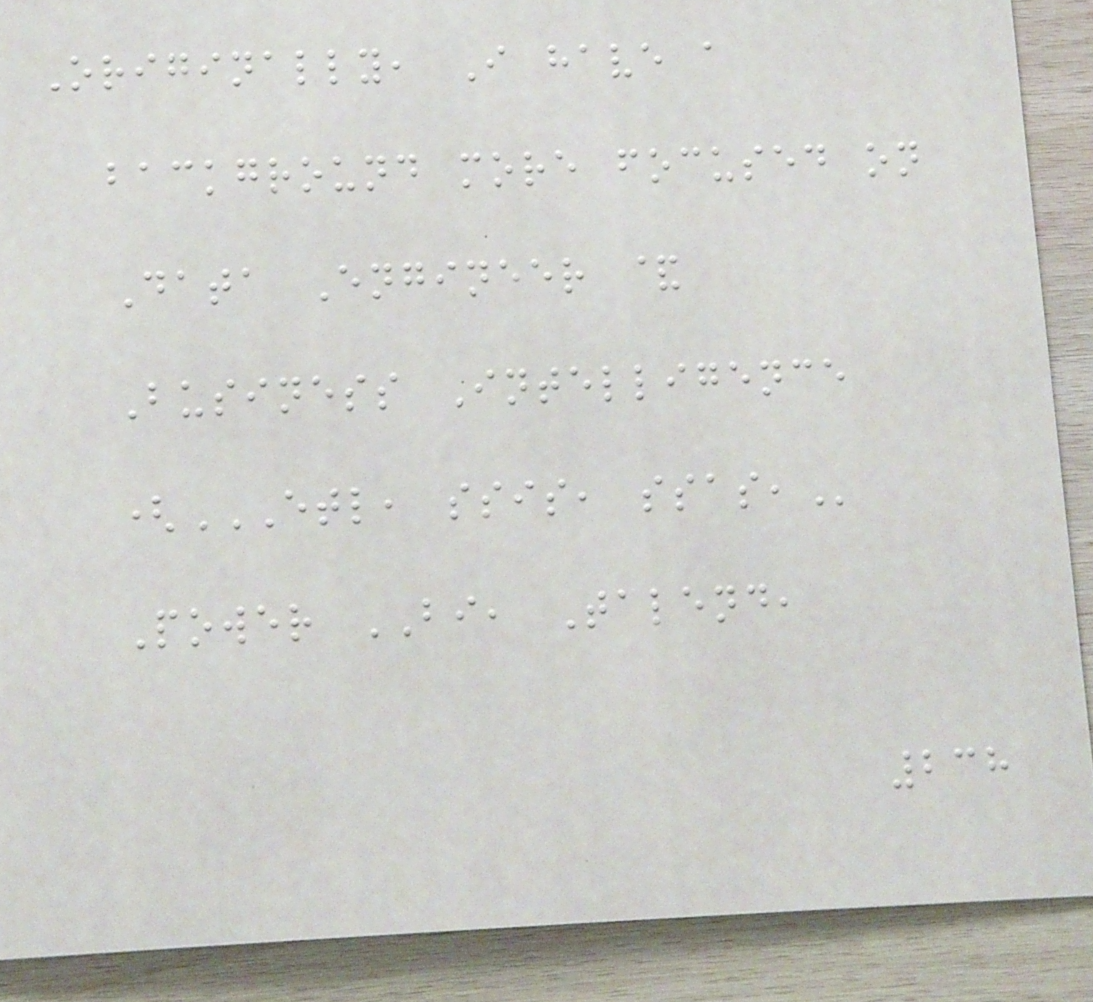Originally, I have a
background more focused on
Data Engineer &
Business Intelligence
(ETL, SSIS, SSAS,
Power BI, Talend,
238
